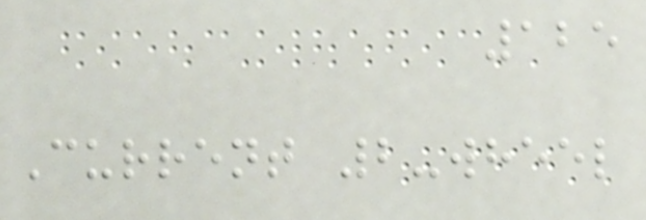125
Current 2-wheel
